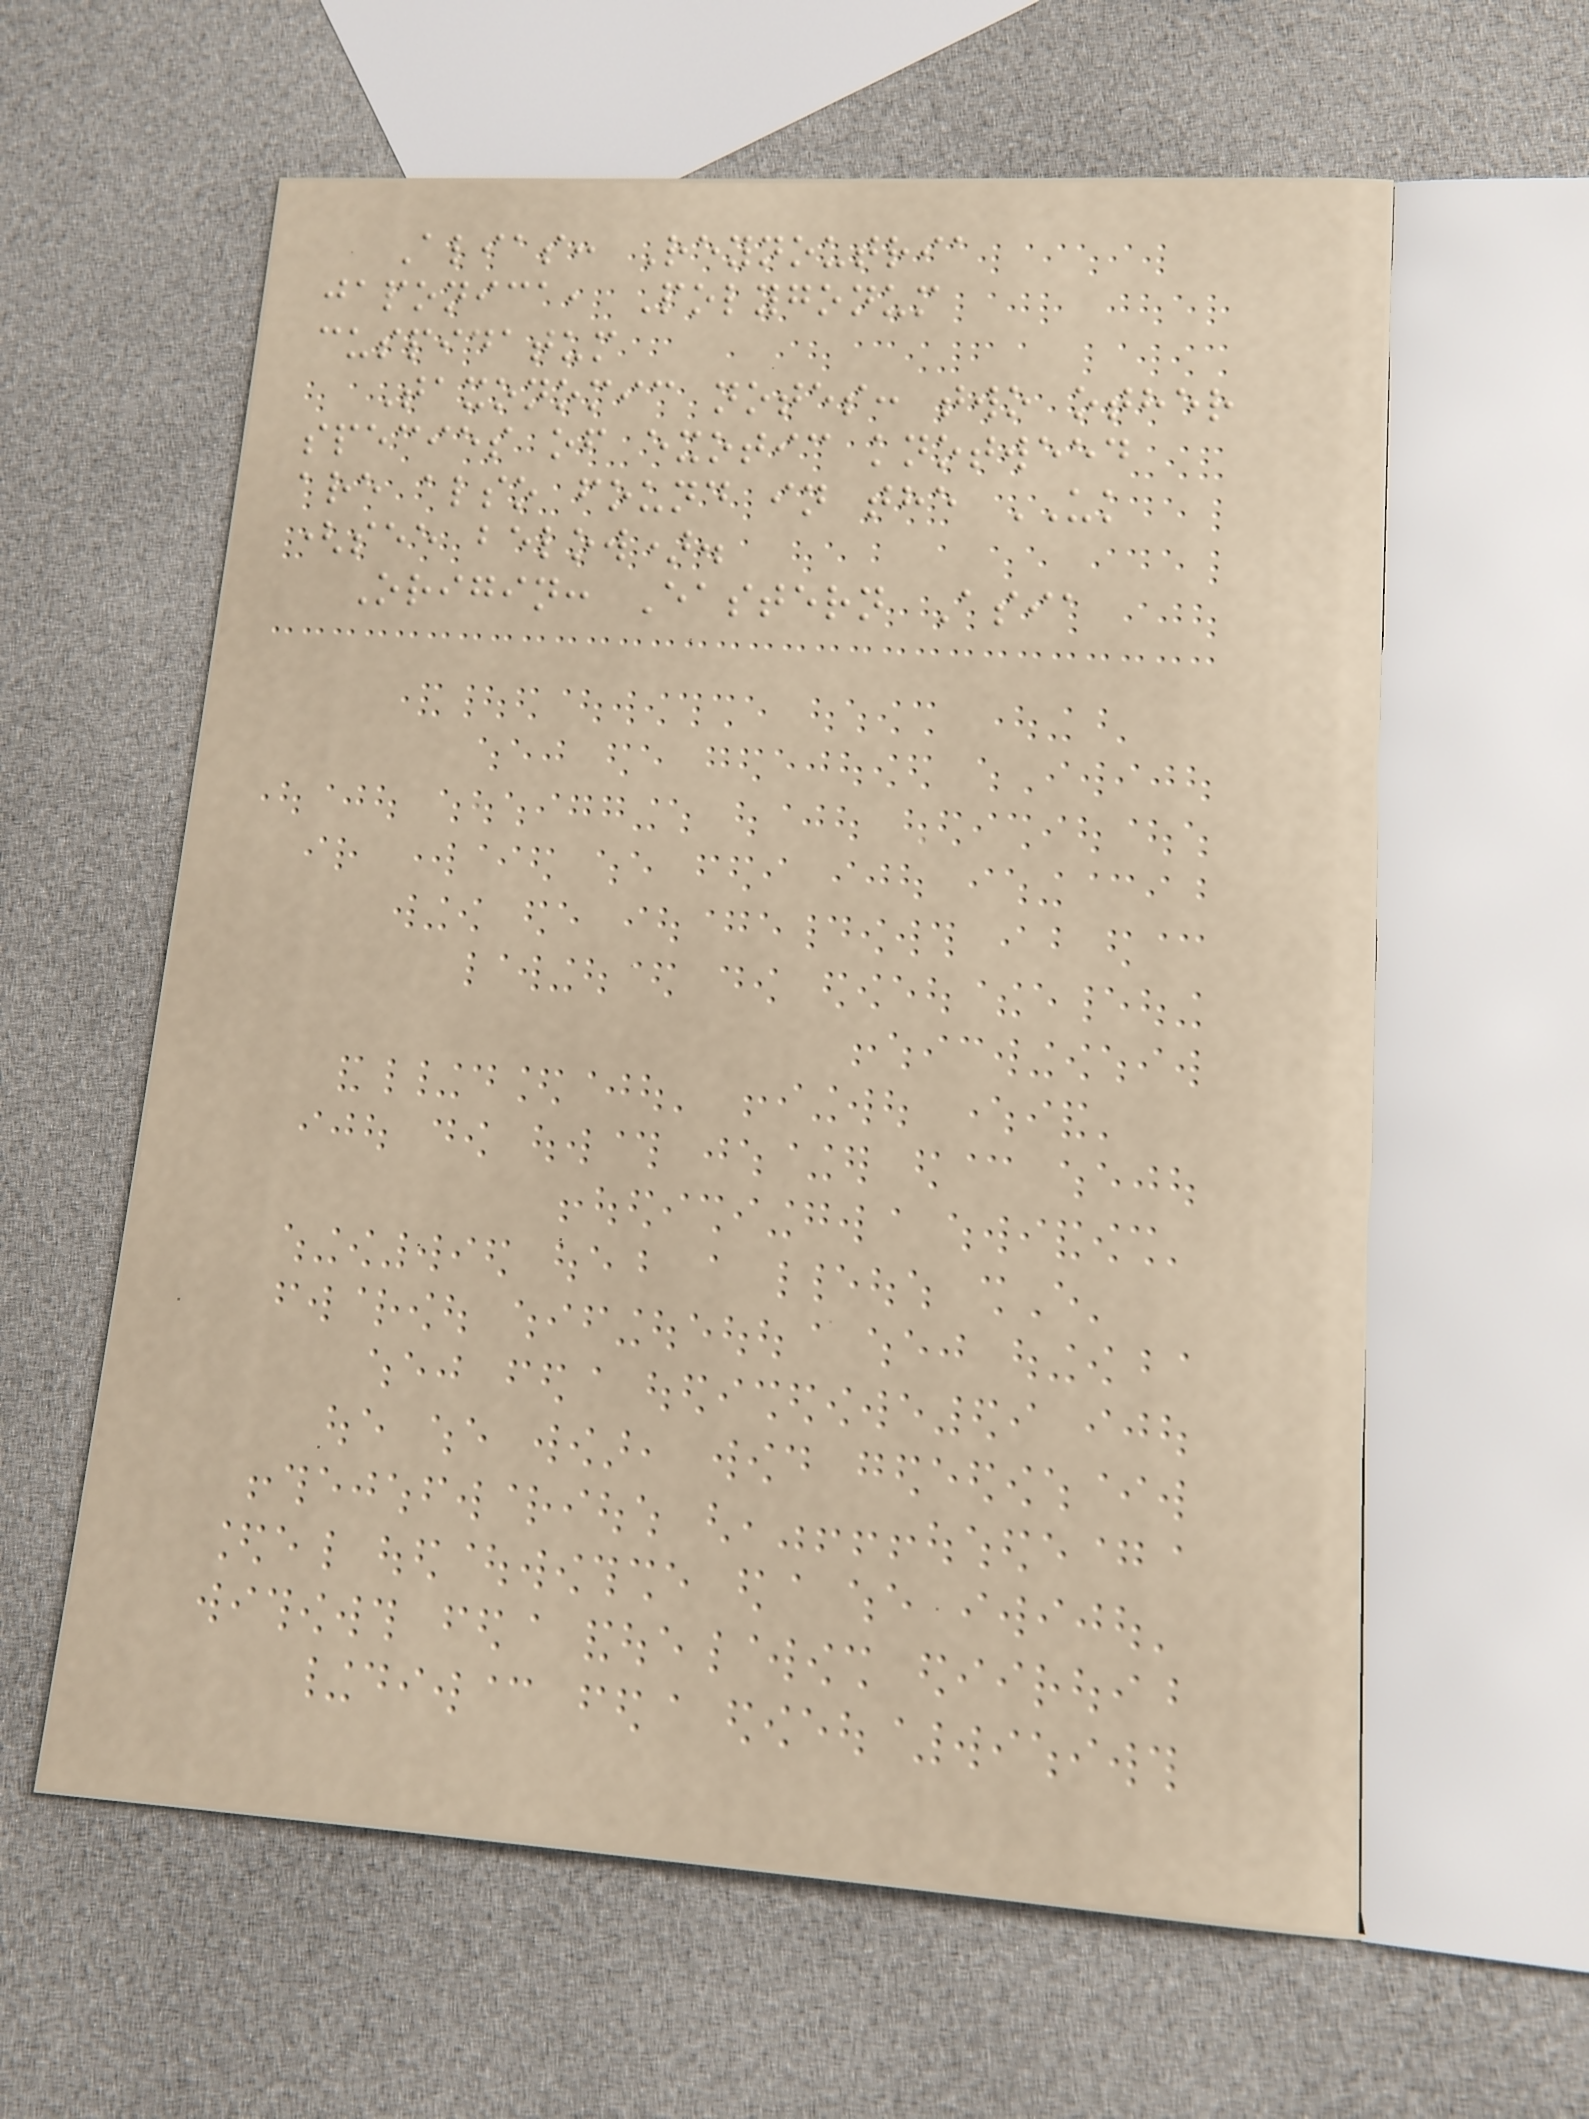Alias: Reynoutria
japonica, Polygonum
cuspidatum
Taxonomic notes: two other
species of exotic knotweed
are also found in the UK
(see below).
Origin: Eastern Asia
